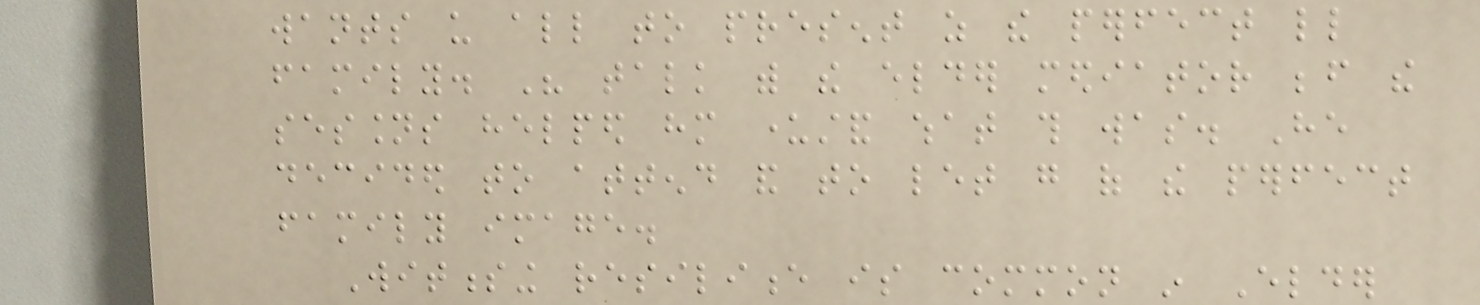wants us all to present as the perfect little
family. His talk with the elder mediator before the
sessions helped him understand what this was. He
decided to attend and to let go of the perfect
family image.
Witnessing resilience is common in Elder
